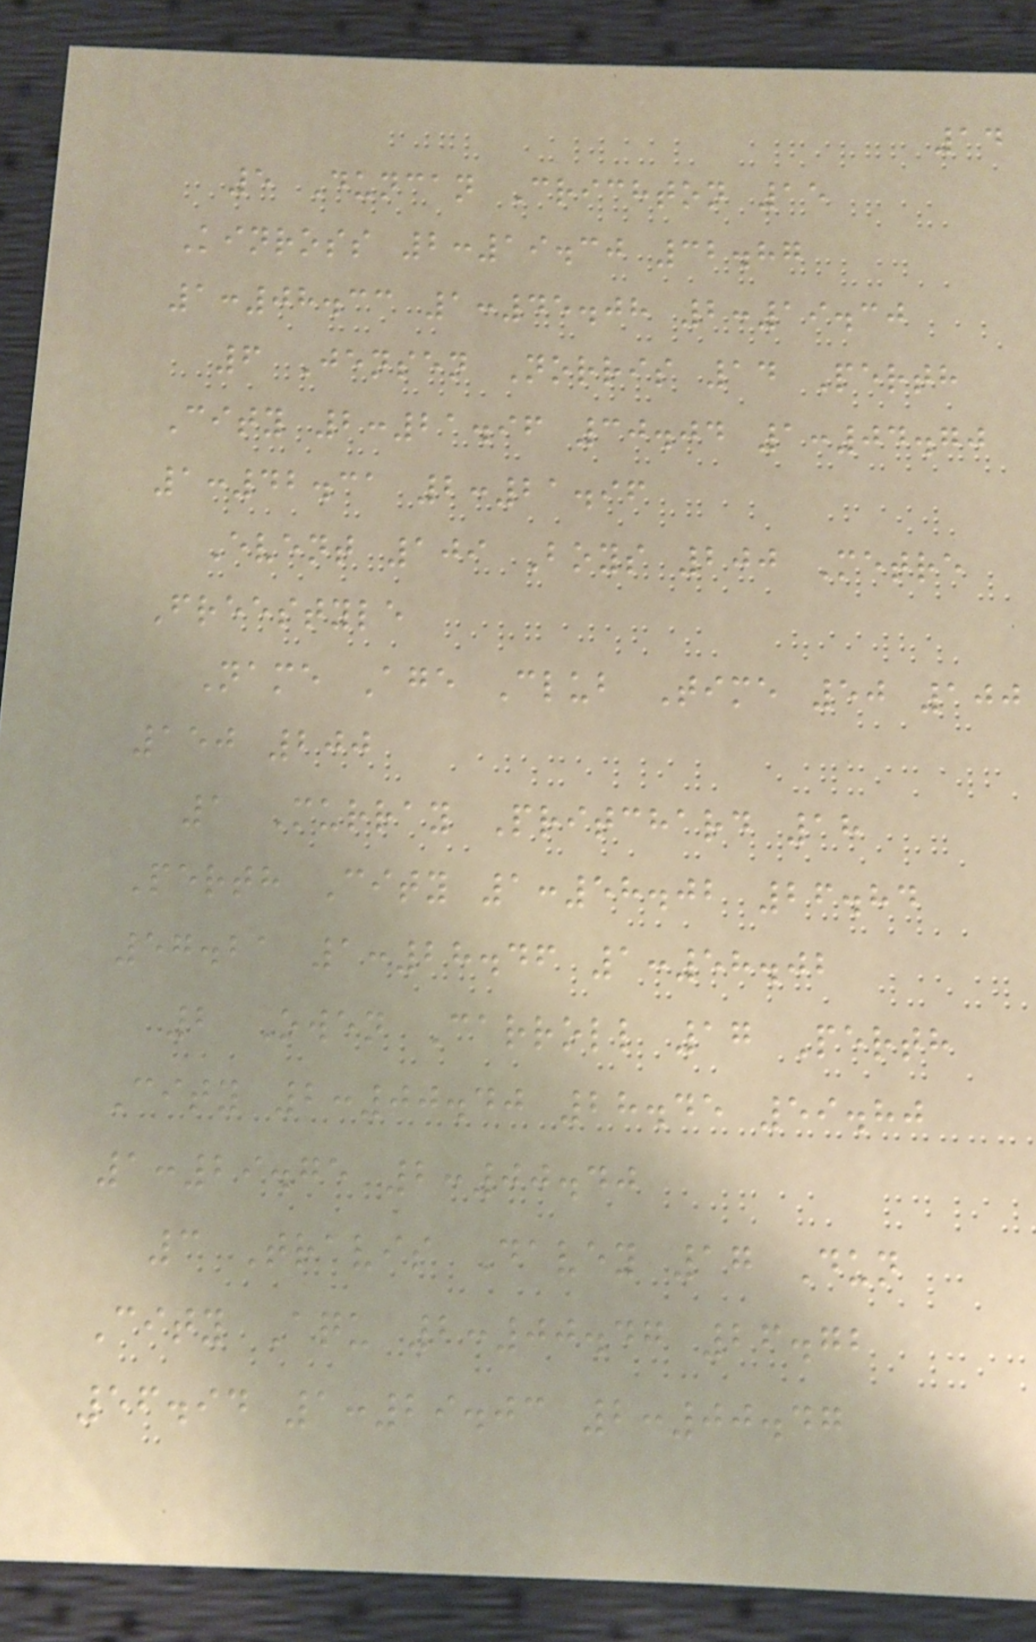14
5 Duncan Crichton 15
Kinross 2:19.30 32.87
1:08.33 1:45.08 2:19.30
6 Jensen Norris 14 Perth
City 2:21.96 30.04 1:04.70
1:42.31 2:21.96
Event 109 Boys 200 Metre
Freestyle
Name Age Club Time 50 100
150 200
1 Murray Pritchard 18
Perth City 1:58.02 26.84
57.21 1:28.46 1:58.02
2 Owen Carroll 17 Perth
City 2:00.40 28.45 59.80
1:29.75 2:00.40
3 Travis Davey 17 Dun
City Aqu 2:00.47 26.72
56.94 1:29.03 2:00.47
